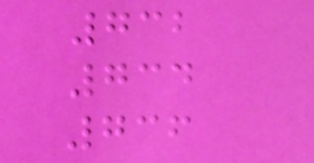732
734
736
